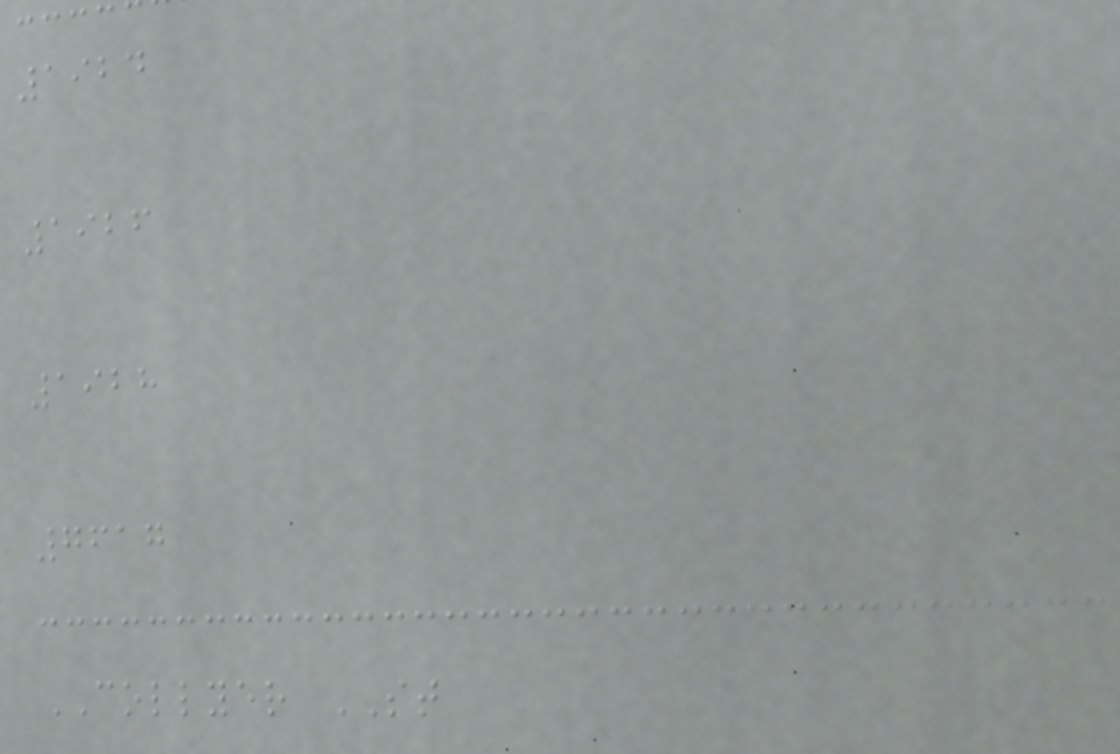1924
1926
1928
7617
COLLYER ST
